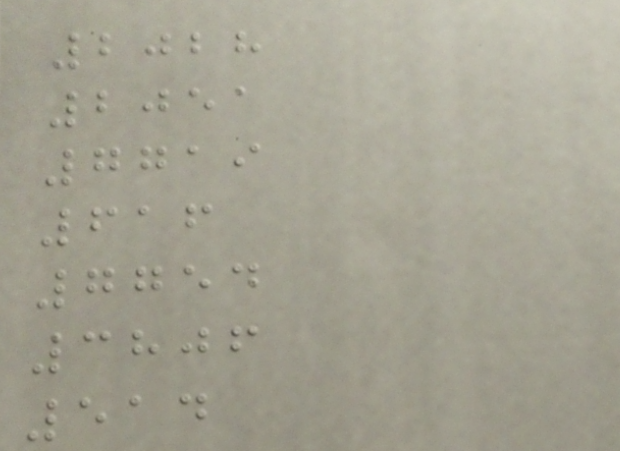2028
2051
7719
616
7754
3806
514
